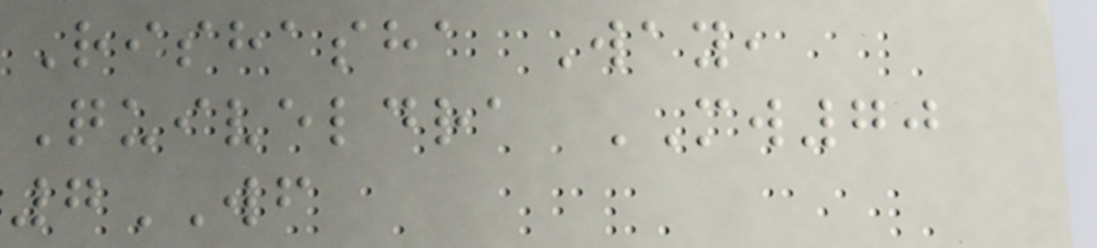Rishasha Way,
Quiveldra MW70
7WF
